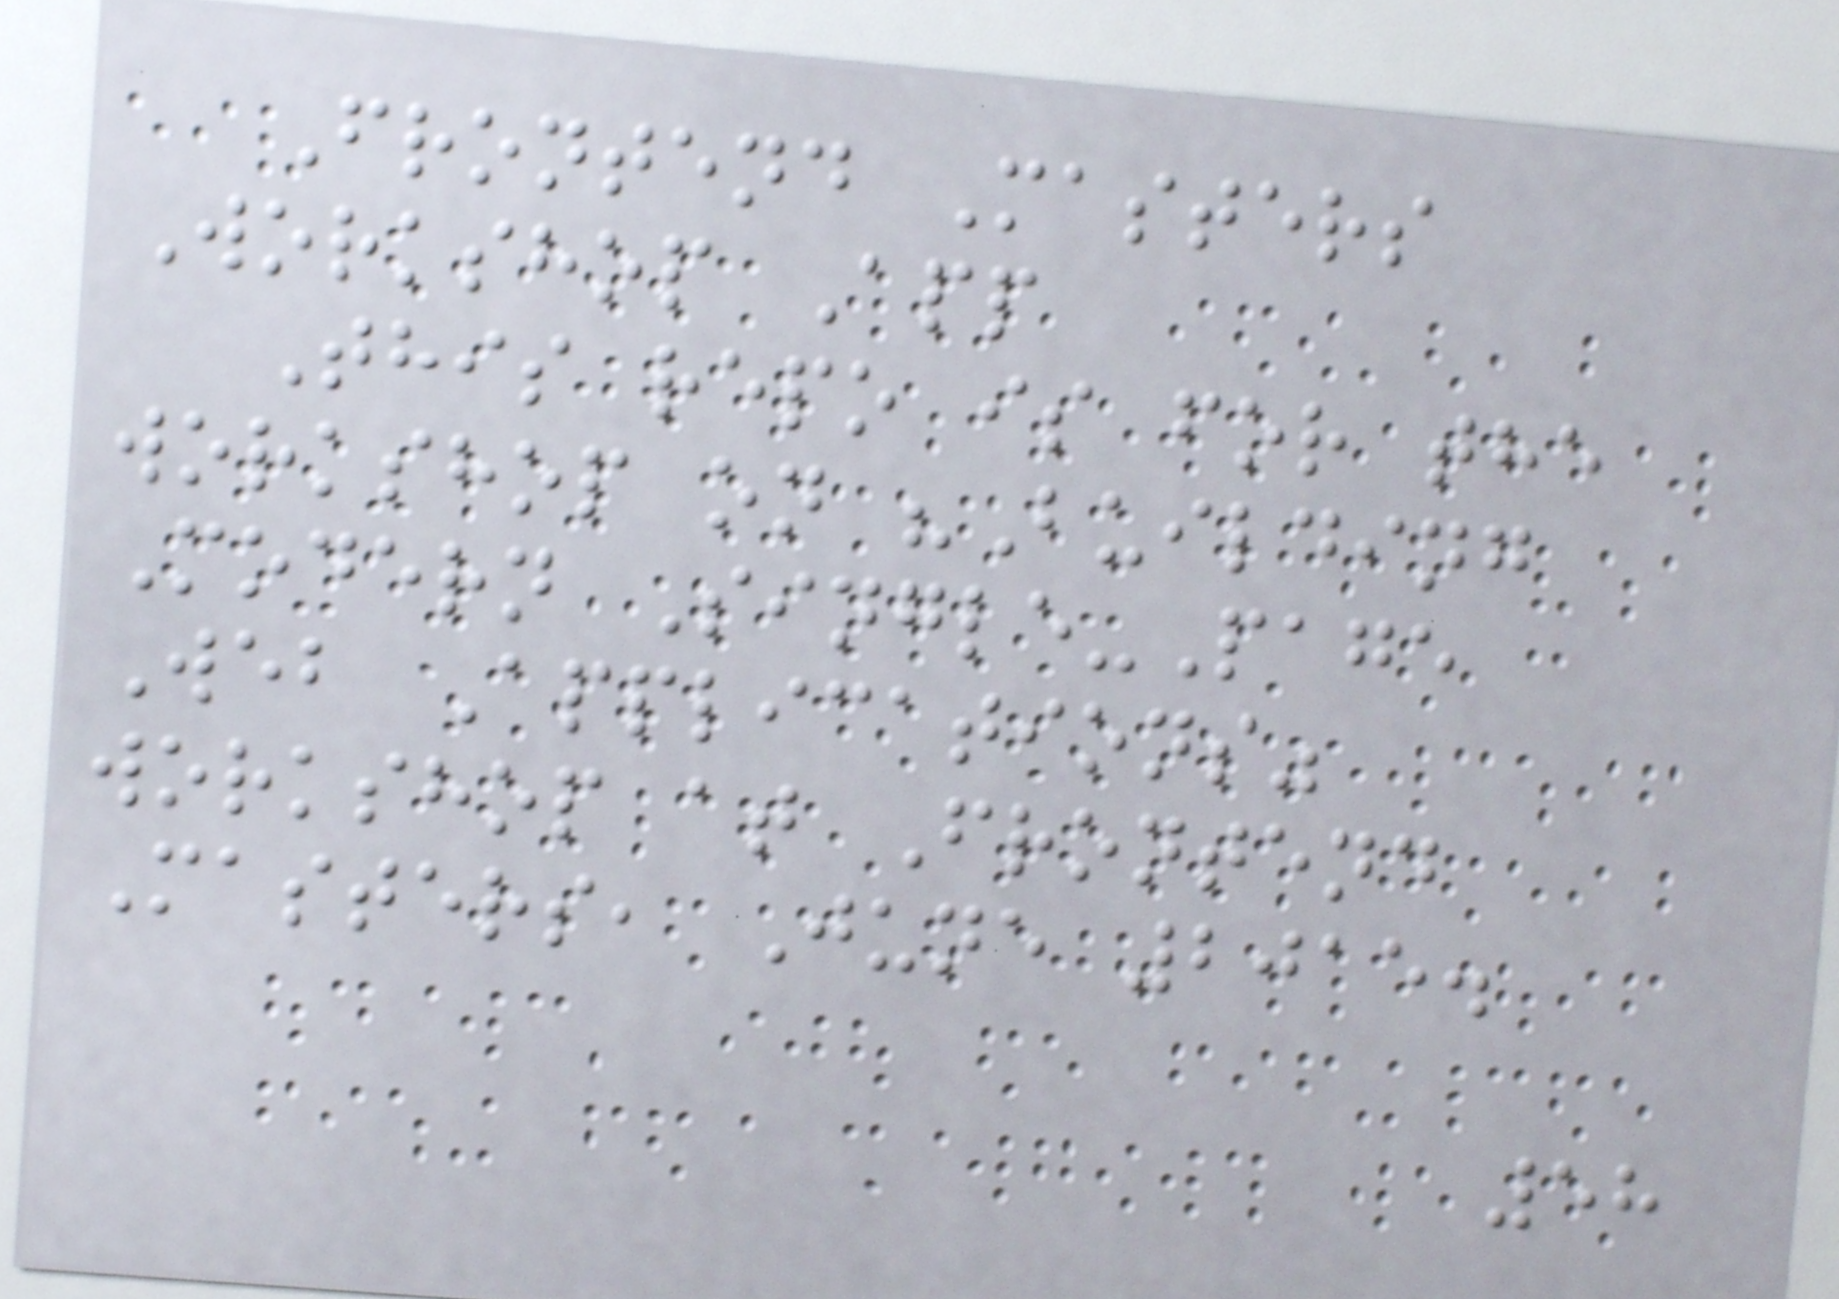Frontend Masters
Workshop App
This repo is for the
workshop on "Building
Modern Single-Page
Web Applications"
workshop at Frontend
Masters, June 2015.
58
